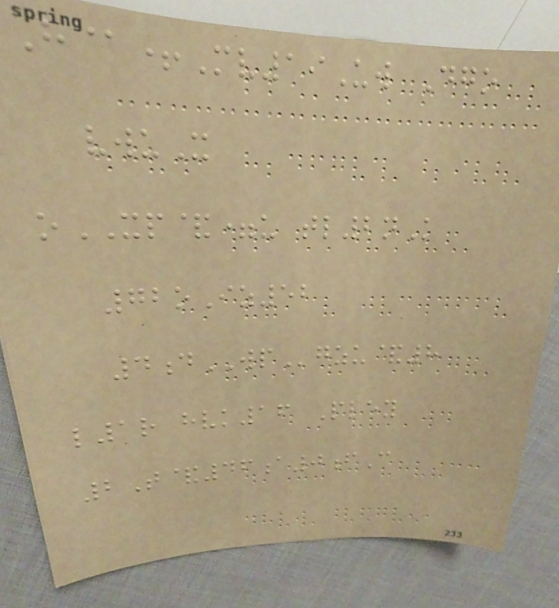H@+Mv19Uw Dgo
vwuX
oXP&=u tl2nK
72oIz52
4dWPgzu&8
l1r hvk16 Pley
2T&46a0fC
